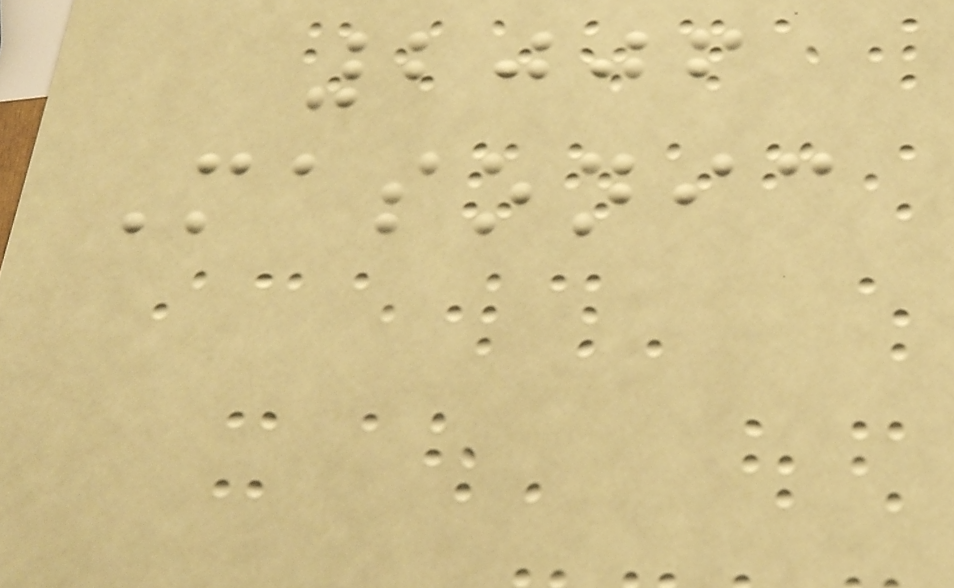2006
Masonic
